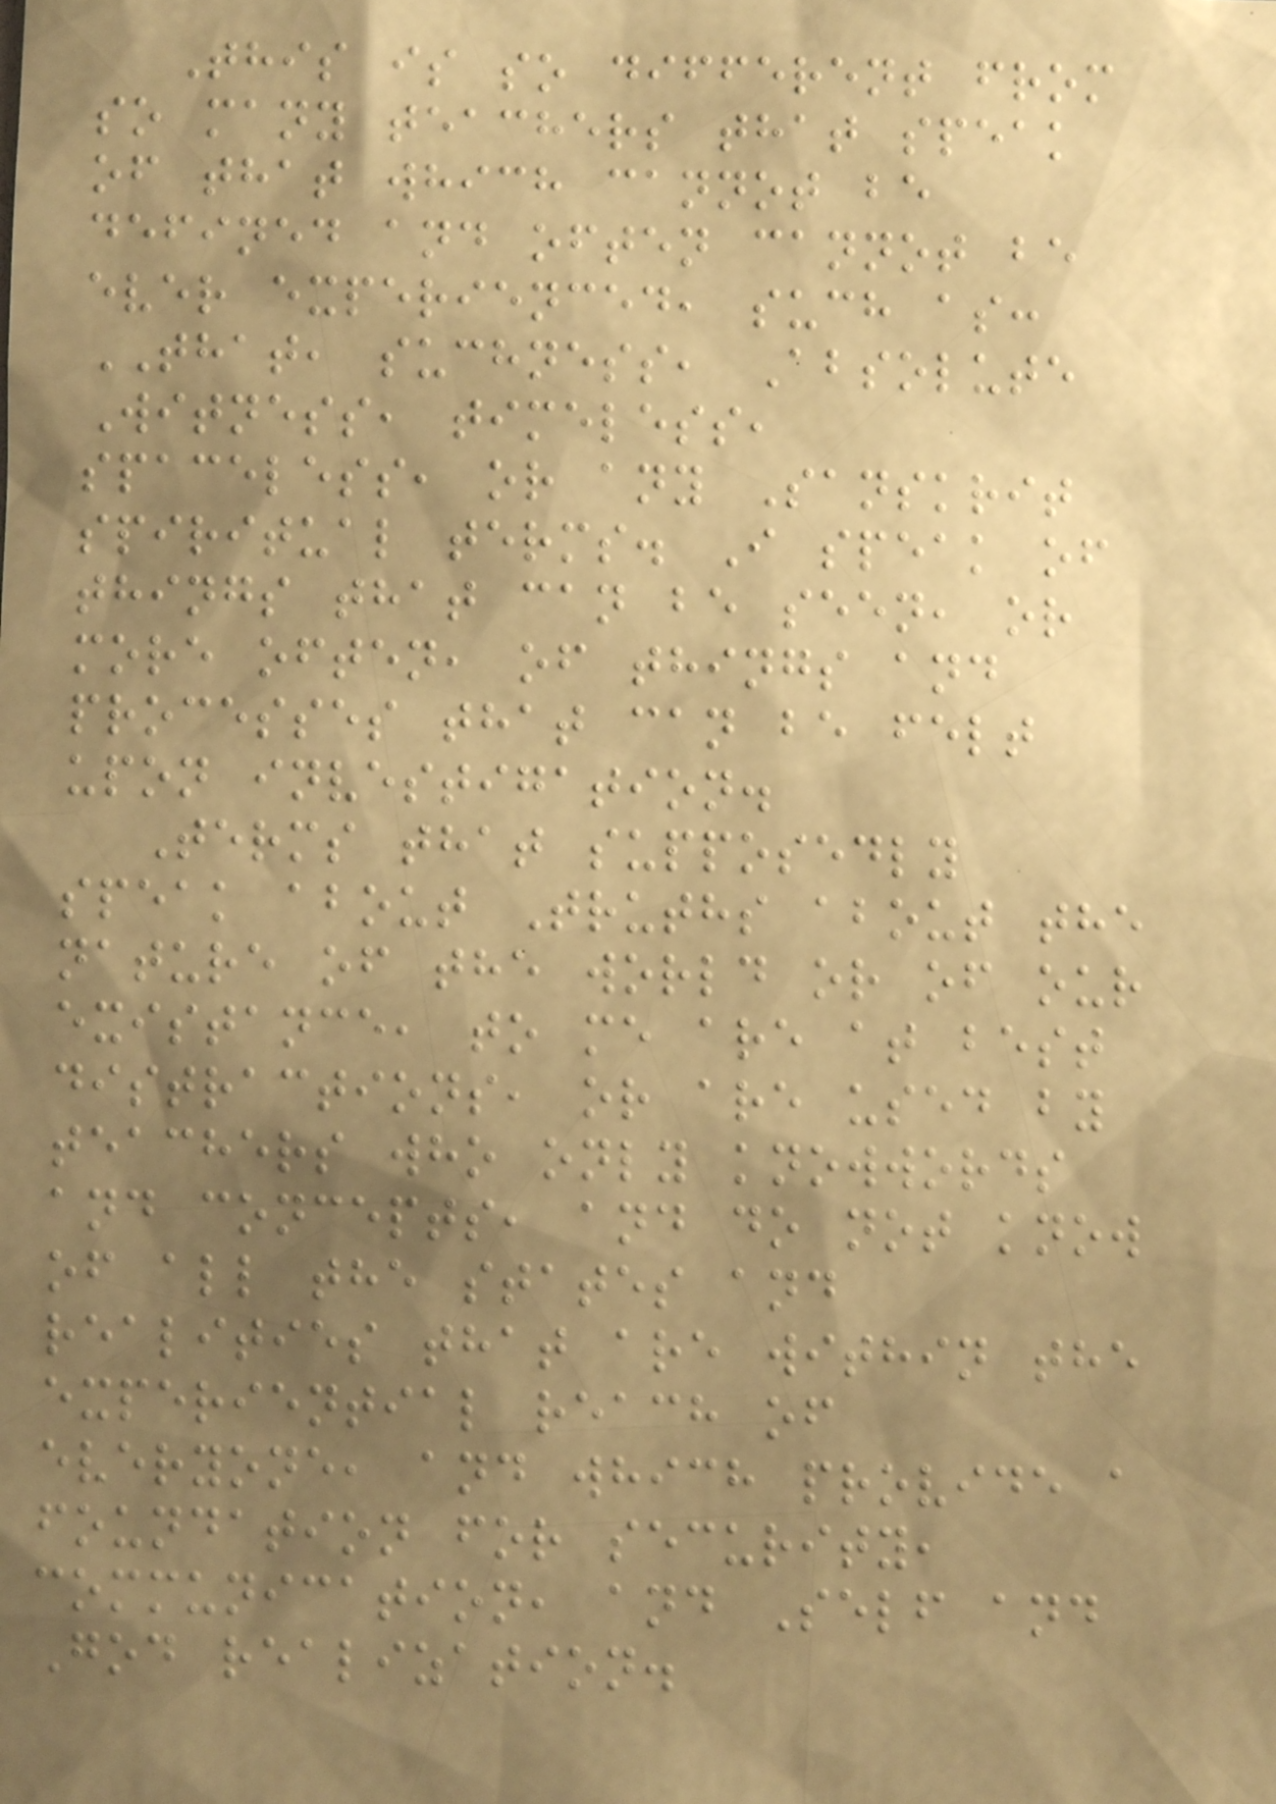This is so different from
so many teachers that speak
of that which cannot be
defined and often cannot be
ever experienced, such as:
THAT, suchness, Absolute
Witness, timeless,
spaceless, or any Sanskrit
spiritual terms. I speak of
things that can be seen, or
more often, of things and
processes that can be felt
upon investigation.
Terms that supposedly
speak about Truths about the
nature of the world or of our
existance, to me are at best
distractions, or are used by
teachers who only knowwords
and concepts, and do not know
of all the states and
realities that are within the
experiential reach of
everyone, and which provide a
foundation for security,
communication, and Self and
God realization.
